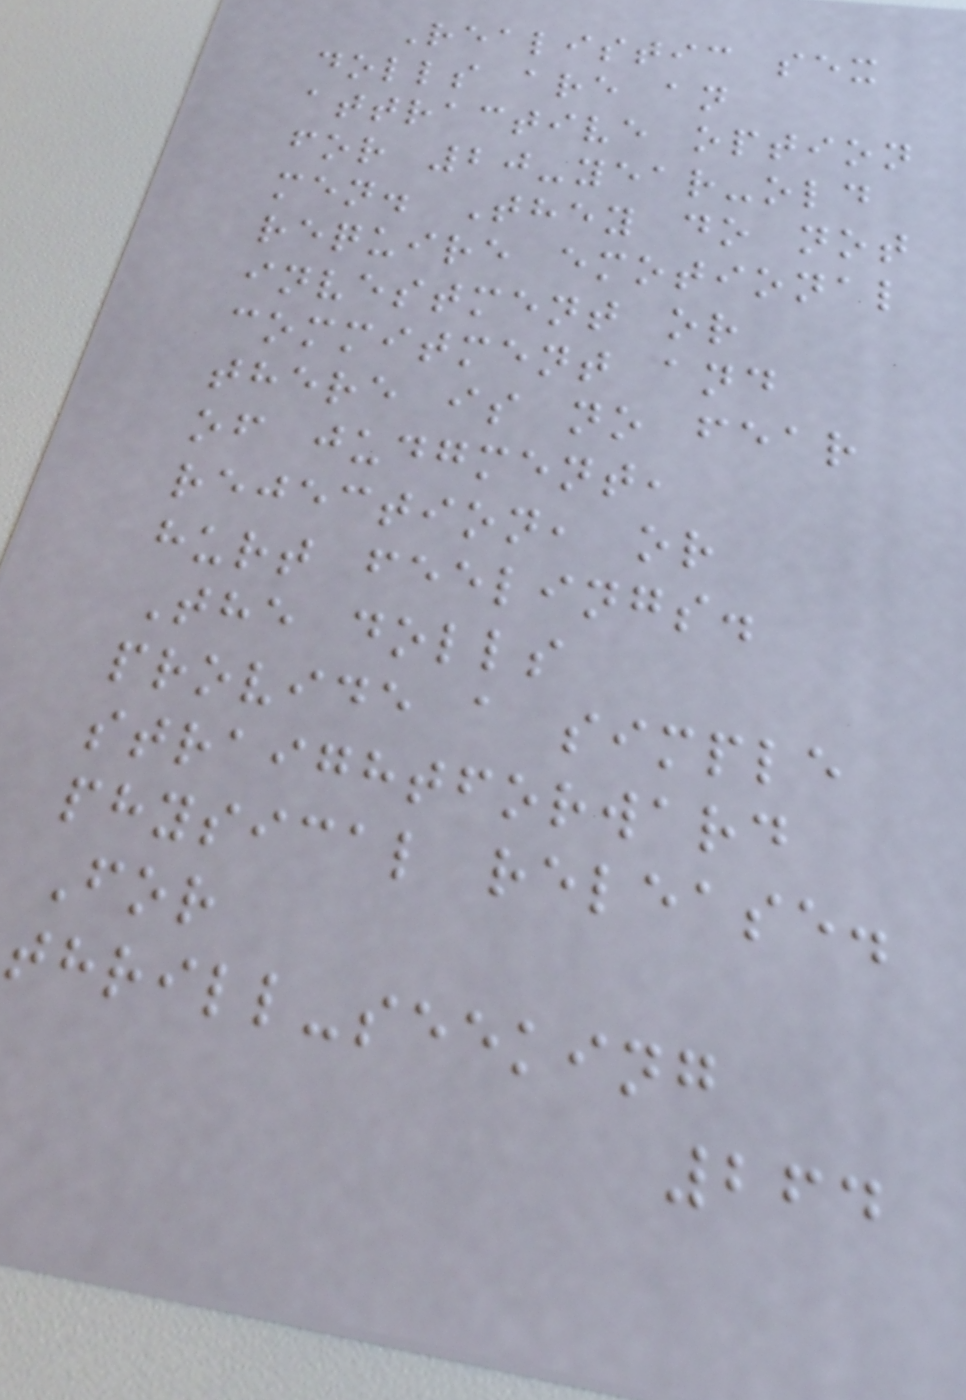Realistic sex
dolls are an
attractive option
for 20-year-old
men. They do not
require emotional
investment or
commitment and
there is no fear
of judgment,
rejection, or
hurt feelings.
The dolls
provide a simple
straightforward
physical release.
For
thrill-seeking
264
